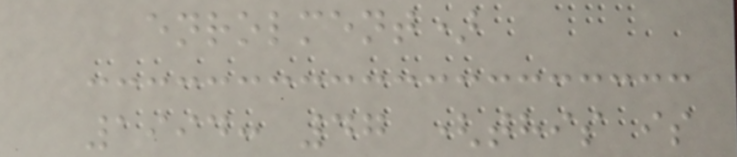enrolment)
1994: 47 (this is
